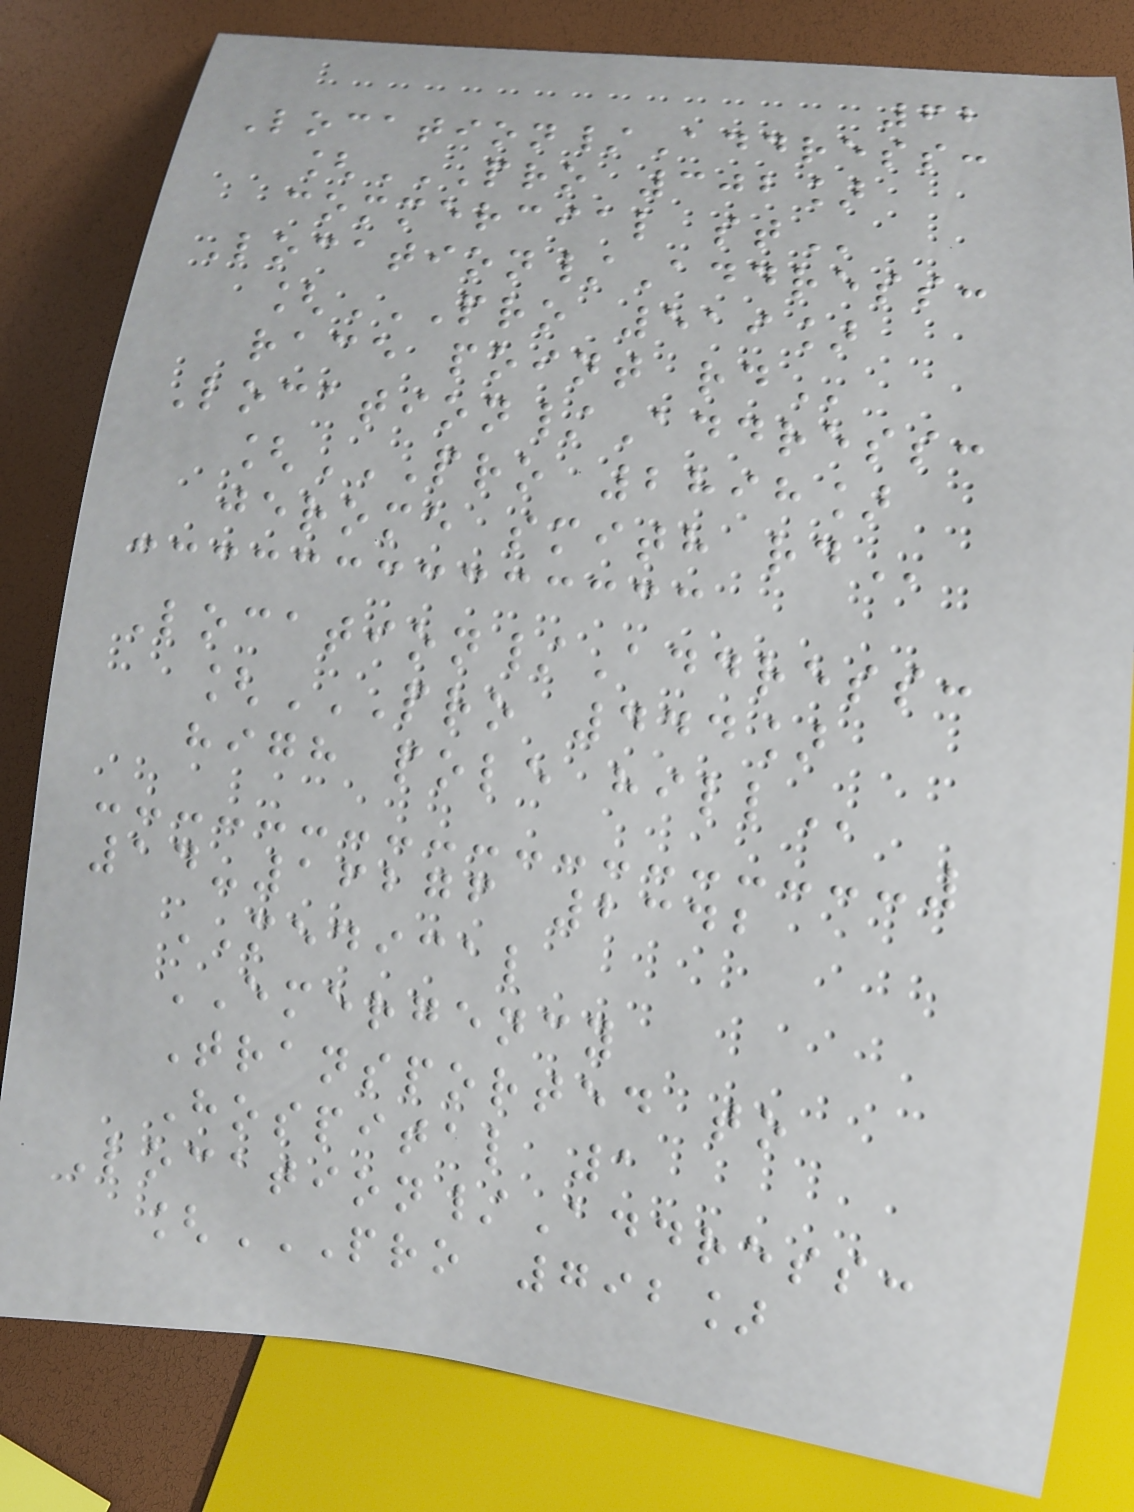62
Location/Address:
[PRO 302]
COMMERCIAL ST
Location/Address:
[PRO 519]
RACE POINT RD
Location/Address:
[PRO 2898]
JEROME SMITH RD
Location/Address:
[PRO 444]
HIGH POLE HILL
14-16276 2342
MEDICAL
EMERGENCY
Transported to
Hospital 1
Location/Address:
[PRO 792]
